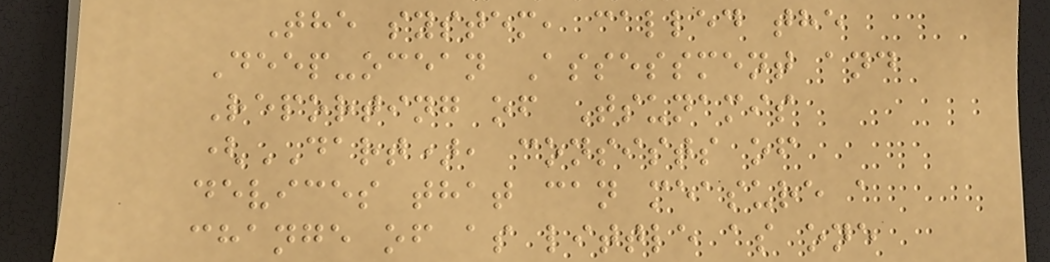The system, called the
Deep-ocean Assessment and
Reporting of Tsunamis
(DART), consists of
devices that can measure a
change of as little as one
